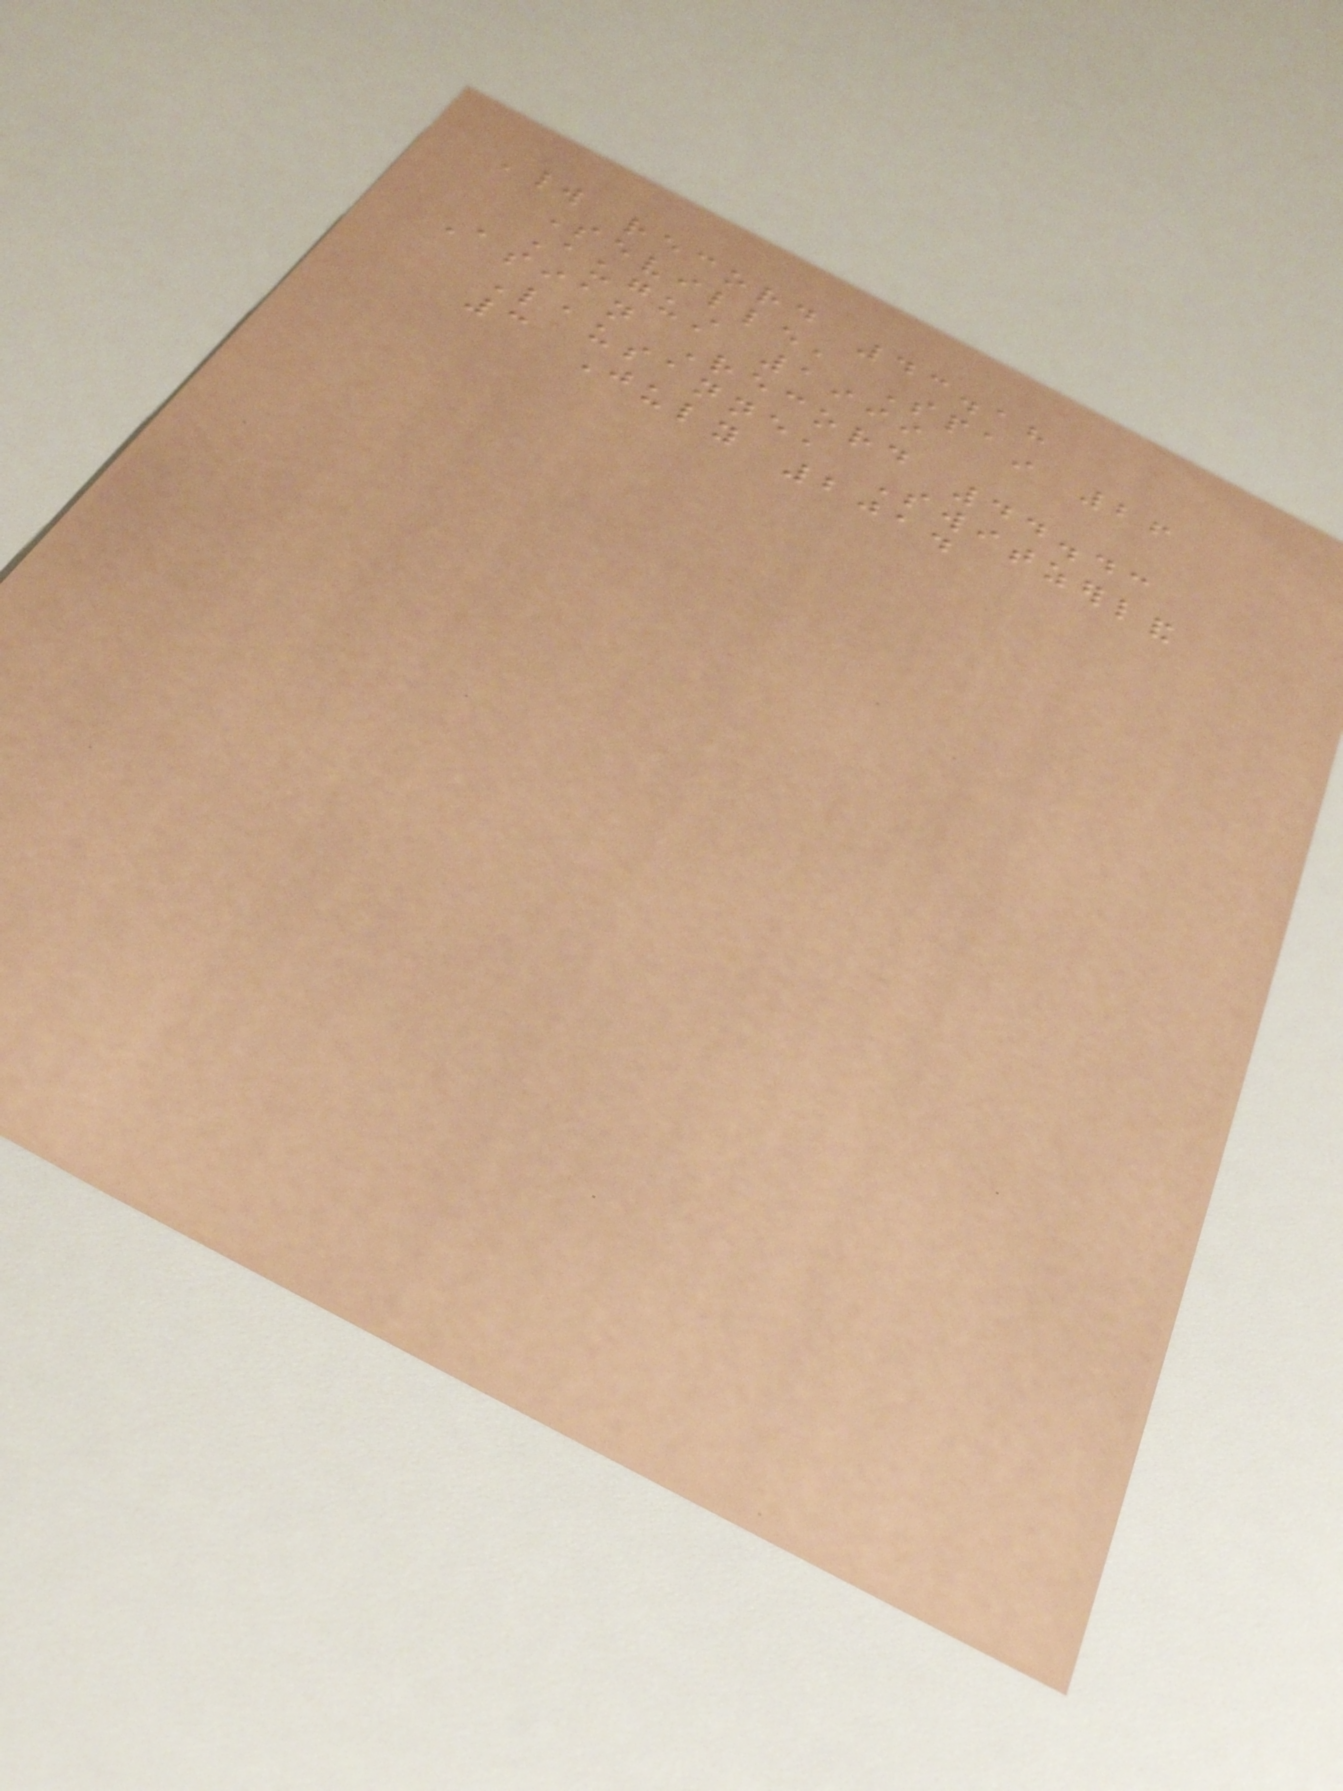World record 43.18
Seville, Spain 26
August 1999
Asian Record 44.43
Lausanne, Switzerland
3 July 2014
